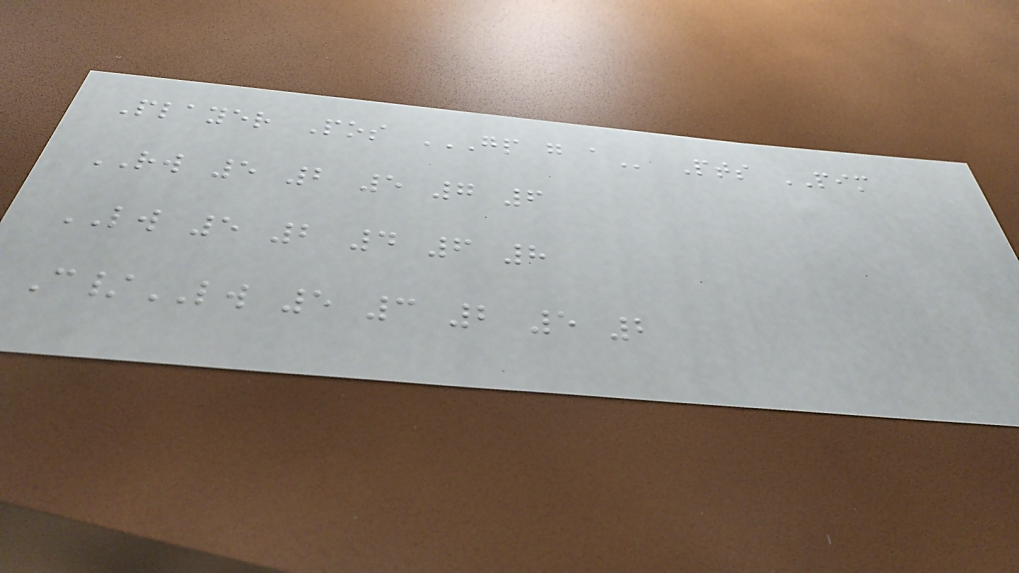Player Pos GP G A Pts PIM
RW 5 2 5 7 6
LW 5 2 4 6 8
C/LW 5 3 2 5 2
